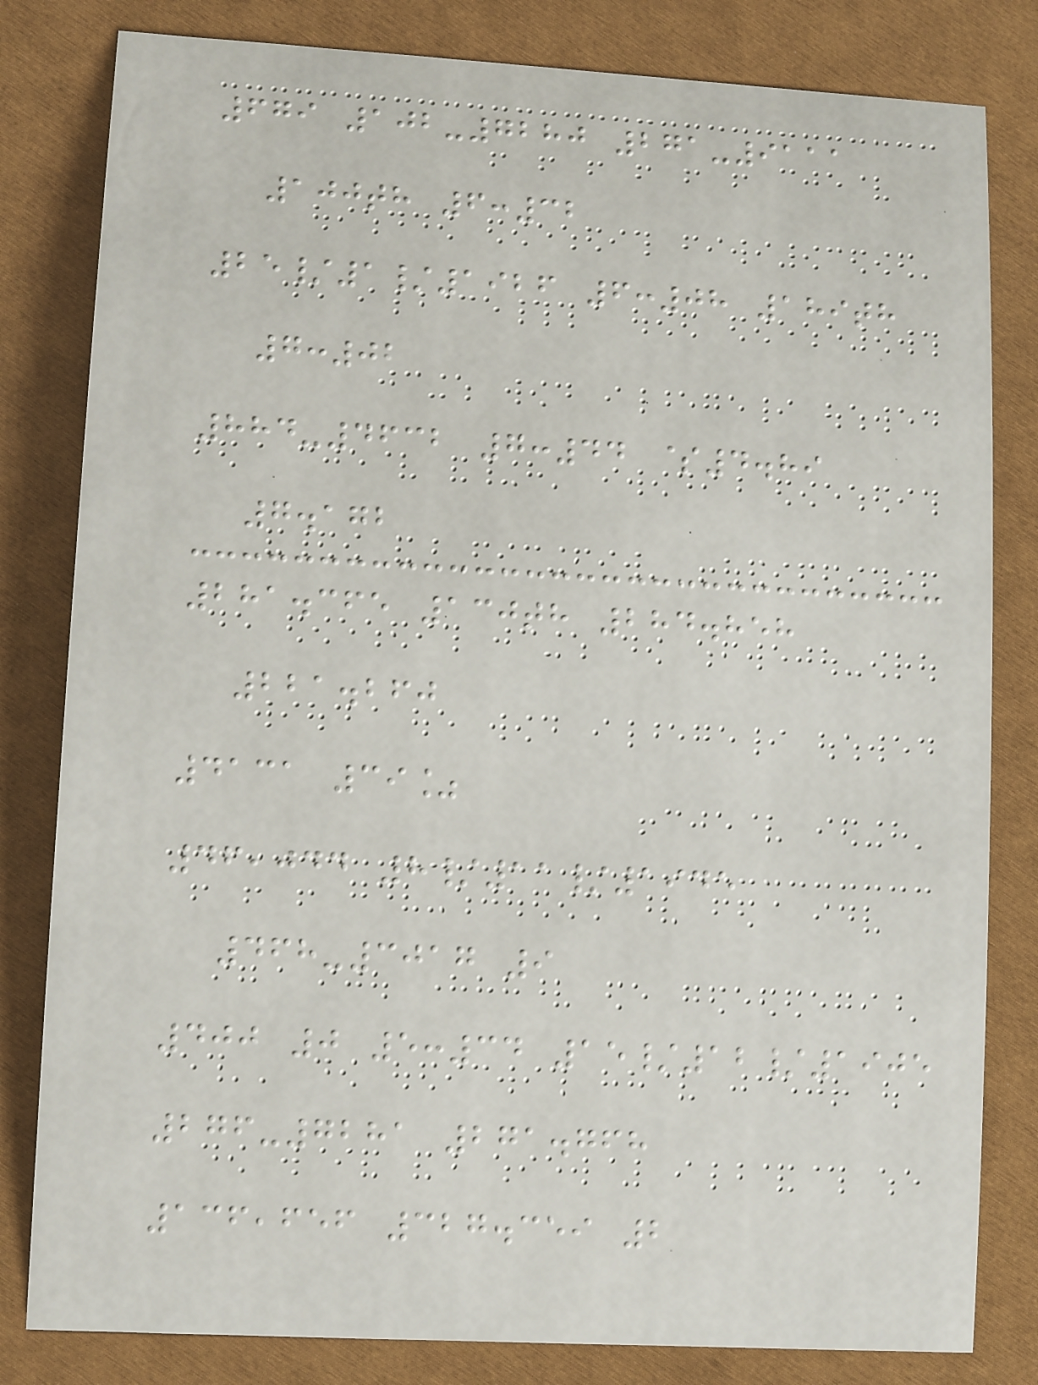679 102-7280 271-9111
100th 6:32
25/1/1926 6:08 189th
7:02
884-4632 7:44 $4.89
7.172
281.365 130th 284.858
221.260
4131 39%
46,044 8/11/1945
468-3017 9
400 0 5:34 15/12/1905
276-7281 271.768
136,656 327.359 2
